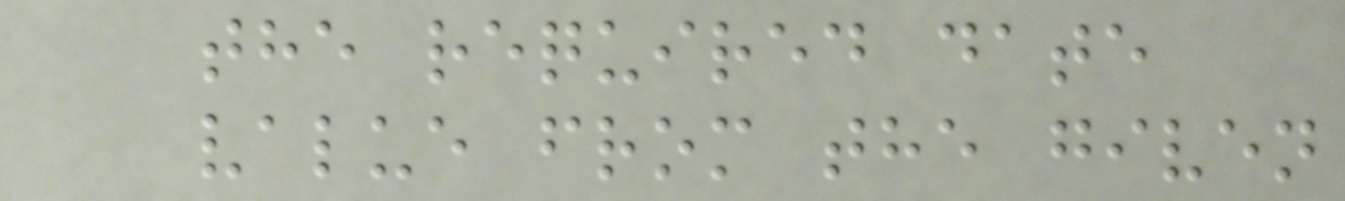the required date
value from the given
